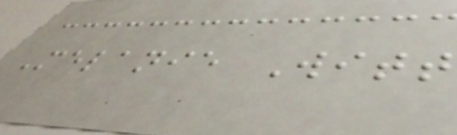Melanie Witt
